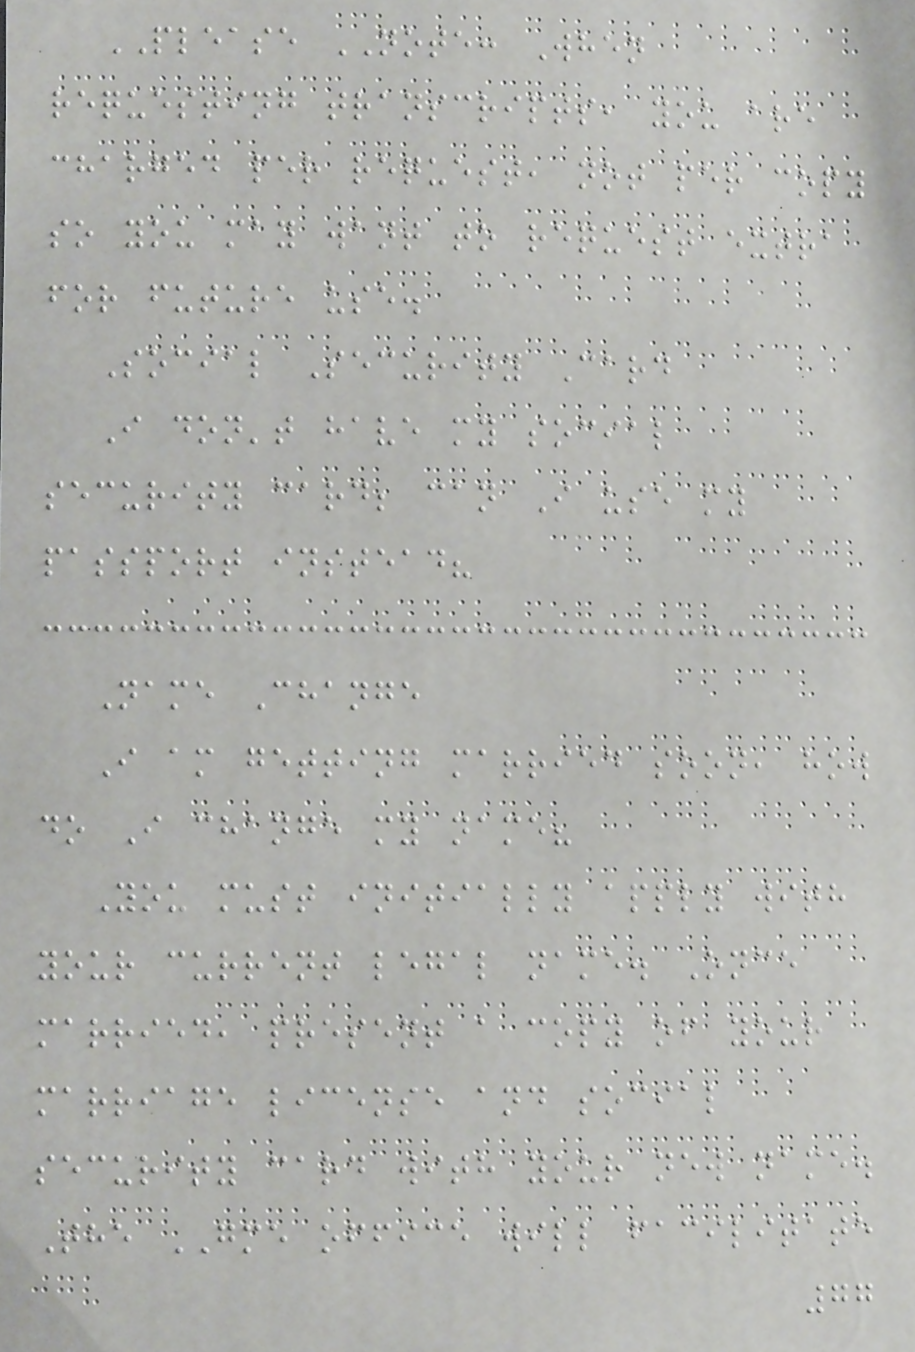PLEASE NOTE: When
requesting transcripts, you are
charged per request, not per copy
so you may want to request extra
for future use.
Social Security Card
I don't have my social
security card; can I use my
passport instead?
Name Change
I am getting married soon, how
do I change my name?
You must initially apply with
your current legal name. Once
married, present a copy of your
marriage license and social
security card with your new name.
The GME office will facilitate
77
